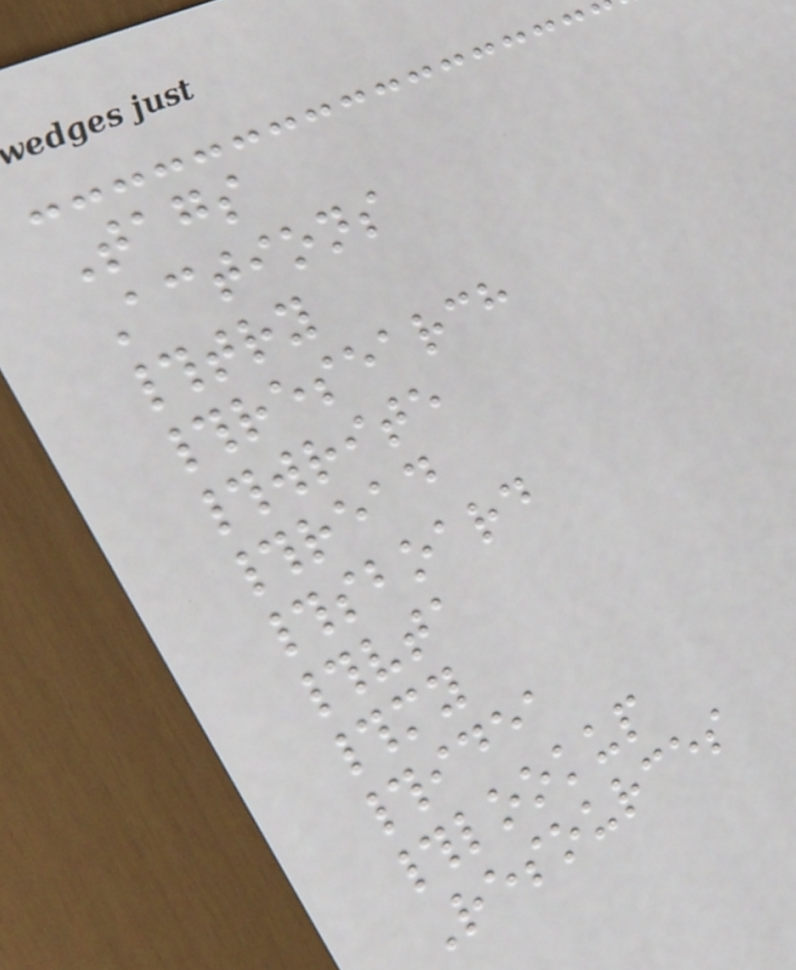Tags
Actions
#try
#research
#write
#read
#sboard
#vta
#my
#idea
#lookup
Resources
